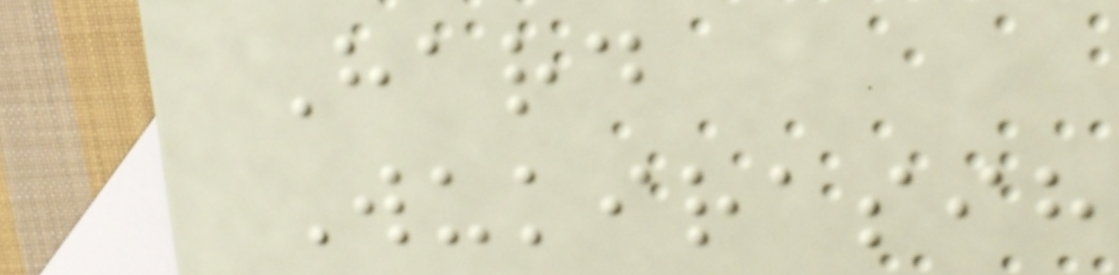Hard
Wukirasih
